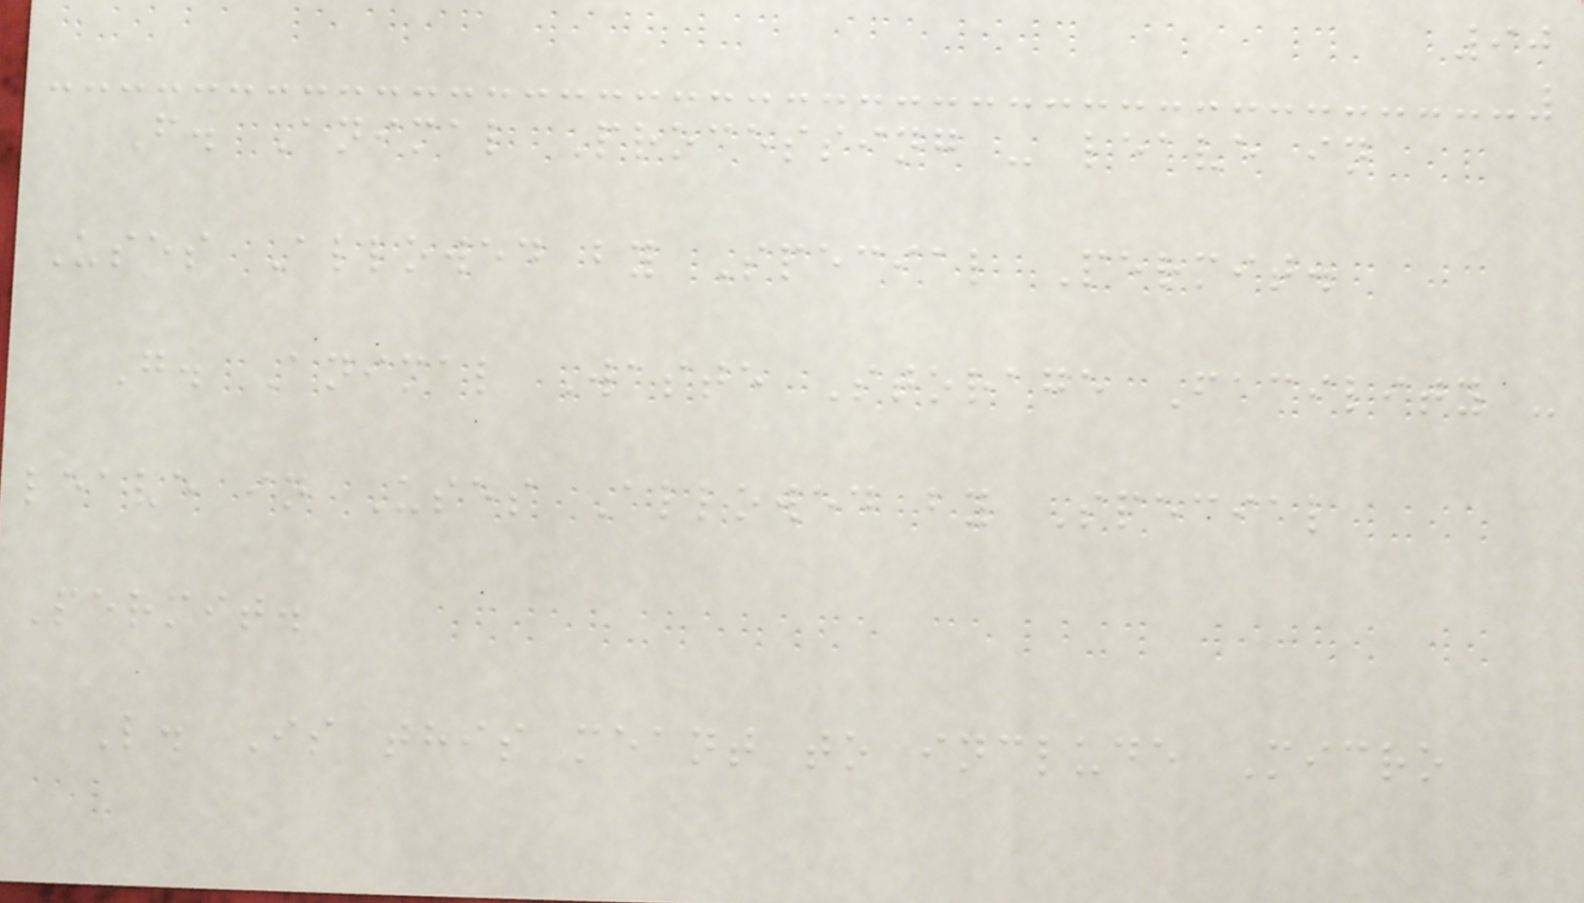90
F. Animal Processing - leave in
Uses Allowed by Special Permit.
G. Animal Waste Storage Facility -
leave in Uses Allowed by Special
Permit.
L. Is this meant to include Micro
